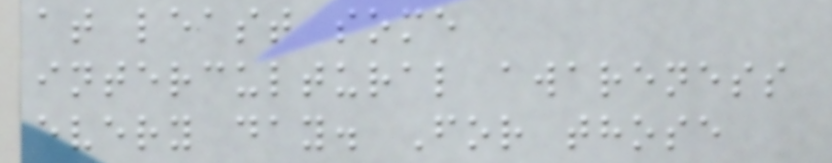at least some
intercultural awareness
every day. For those
